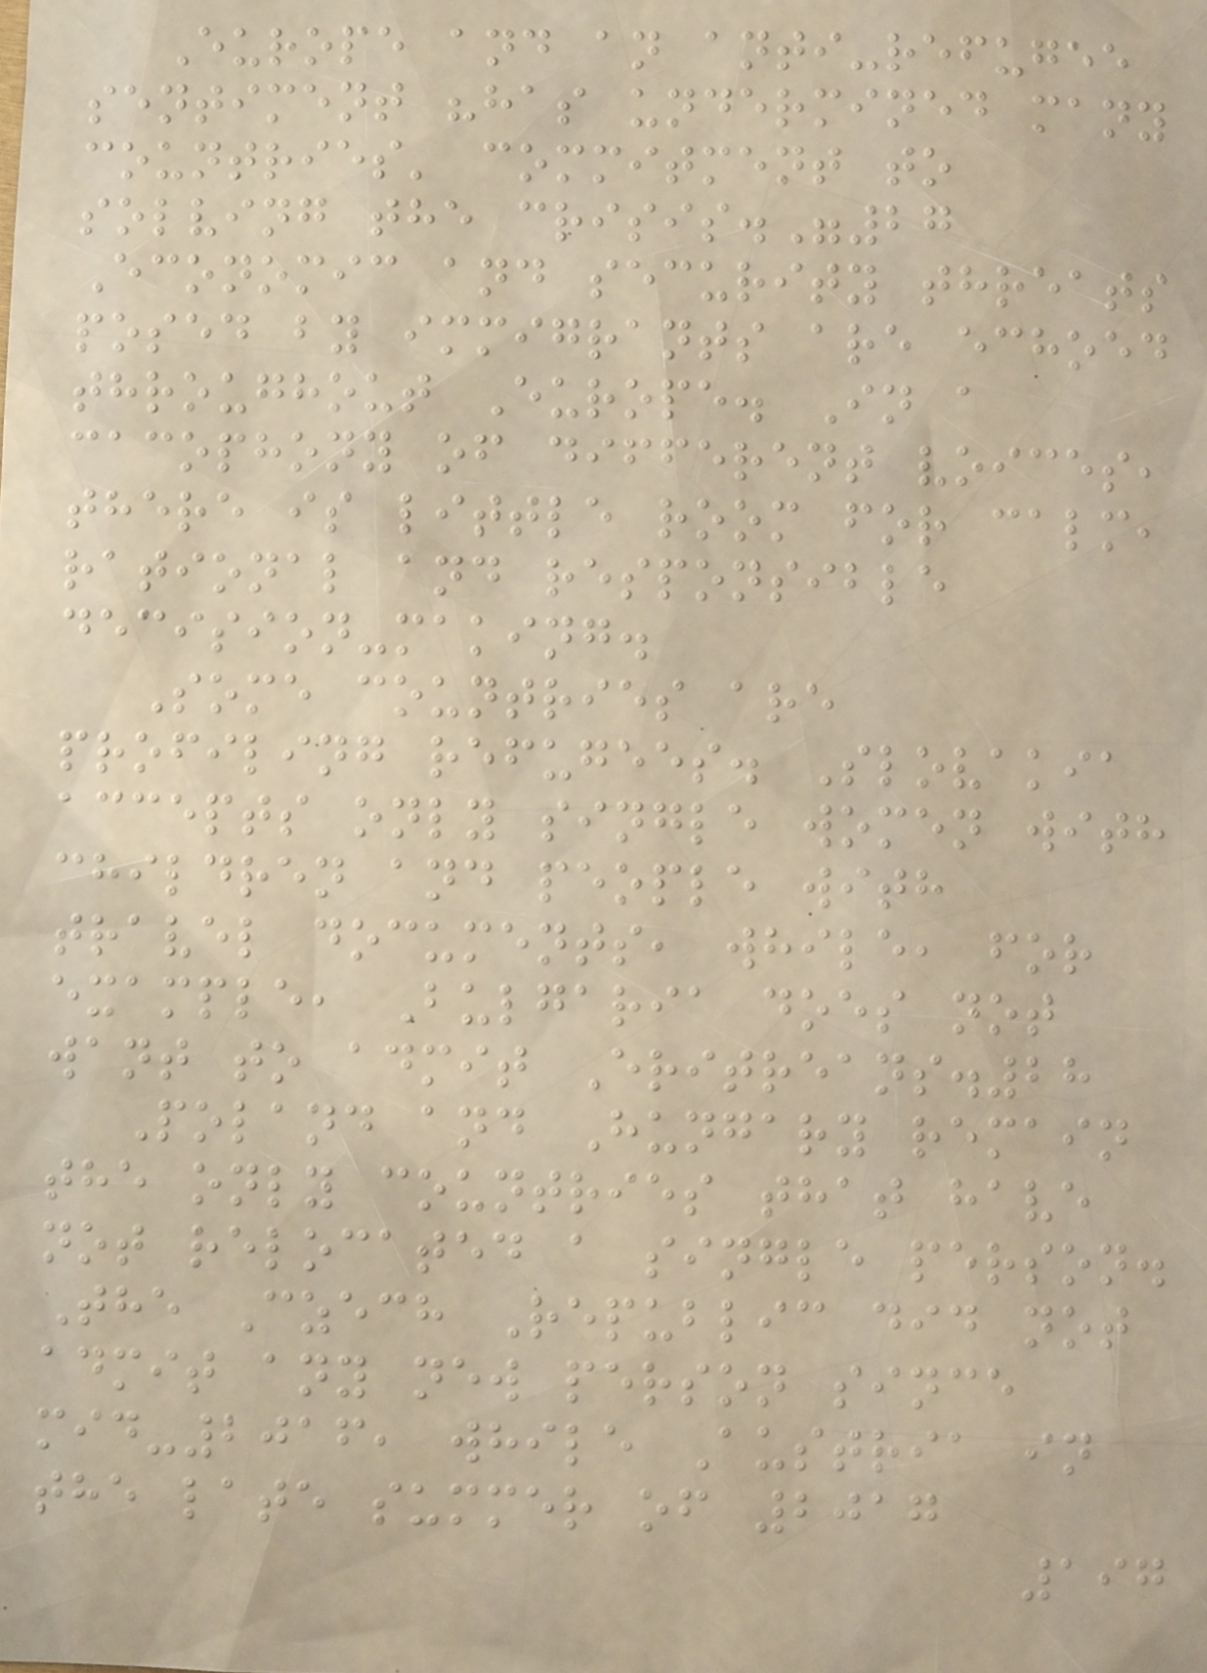Europe and an anti-refugee
sentiment "has undermined many
countries' commitment to
solving the crisis."27
Economic and security threats
posed by immigrants are echoed
throughout Europe. In a
cacophony of different voices,
there is little room for calm,
rational and responsible
decision-making.
Some countries are
profiling refugees. Slovakia
accepts only single women with
children and people with
travel documents, while, for
example, Bulgaria does not
want to admit Eritreans.28
Poland and Hungary remain
the only countries that have
not relocated a single person.
The Czech Republic did not
admit any new person since
mid-2016, while Austria in
the late summer of 2017
197
